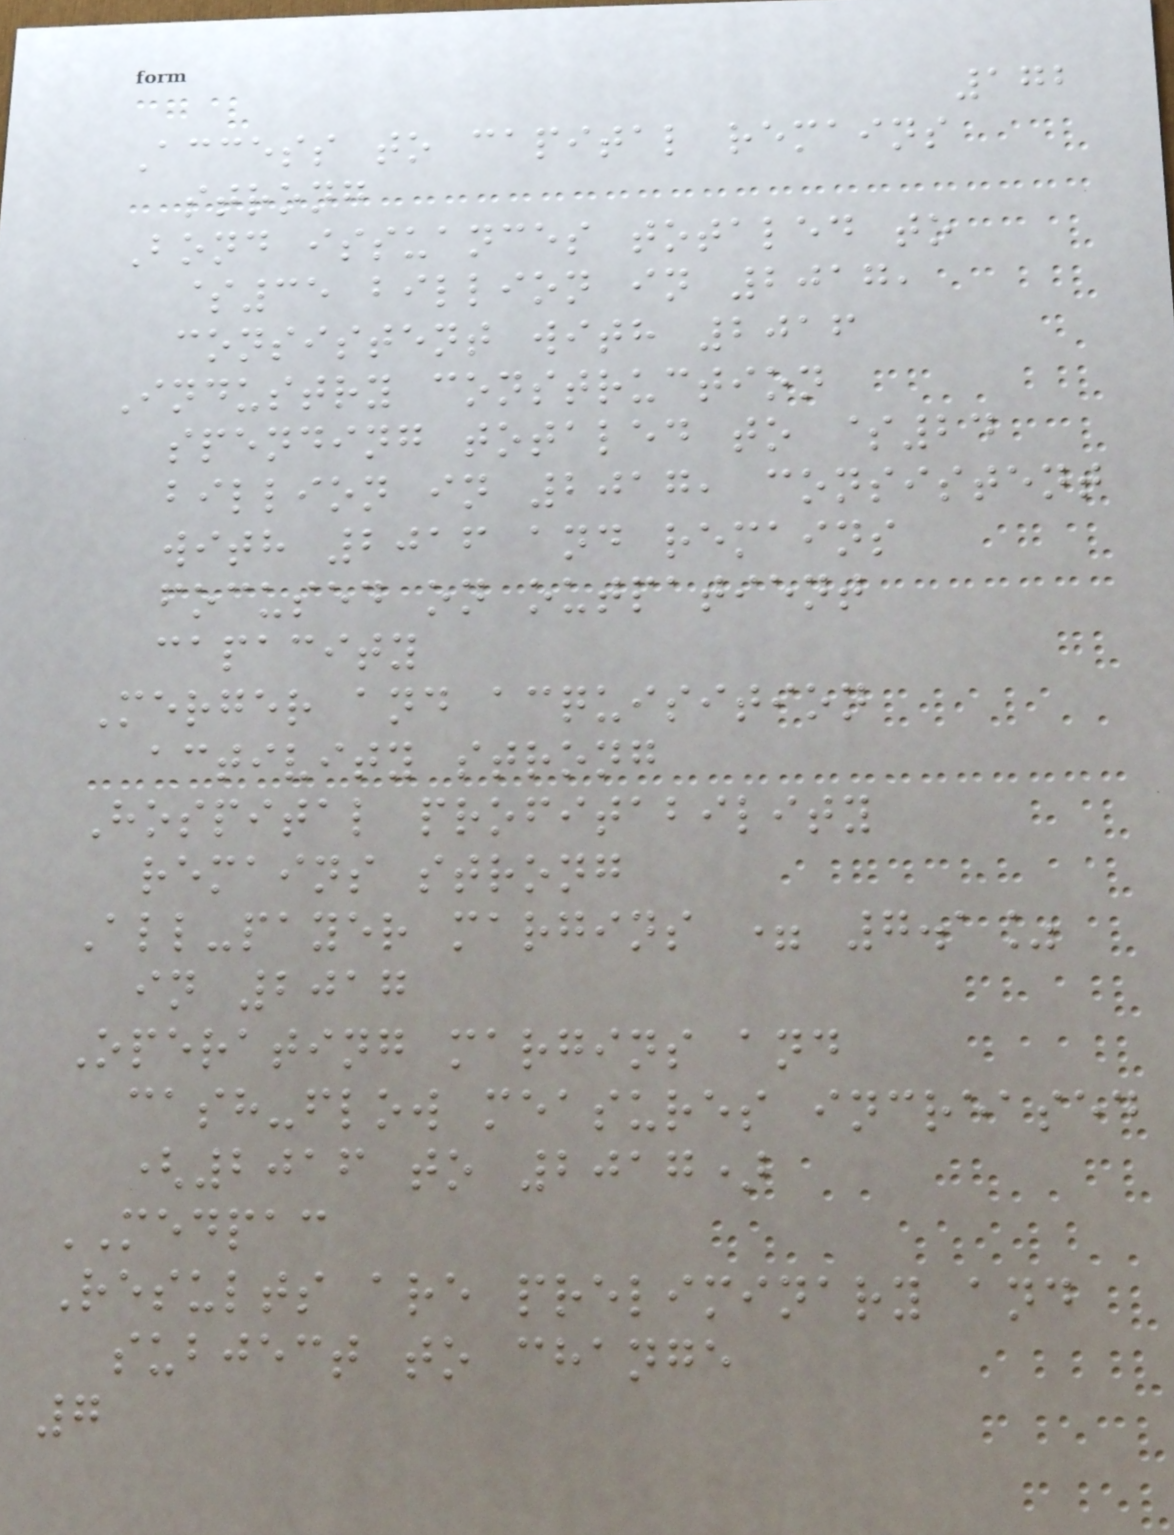172
Access to capital remains
strong
Bond issuances totaled to
$35 billion in 2017,
consistent with 2016
Industry construction
spending totaled to $24
billion in 2017, consistent
with 2016 and remains
focused on outpatient
capacity
Merger and acquisition
activity strong
Hospital profitability
remains strong
All-payer margins = 7.1%
in 2017
Operating margins and
cash-flow measures increased
(2016 to 2017)
MEDPAC
Results are preliminary and
subject to change
7
